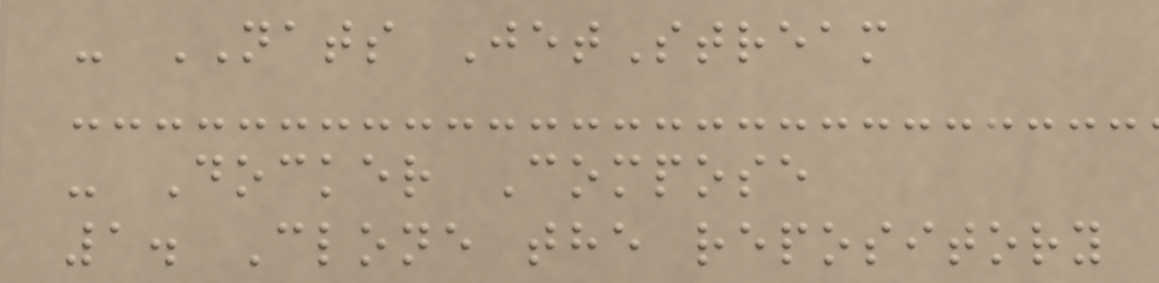- NATS JetStream
- Docker Compose
1. Clone the repository
